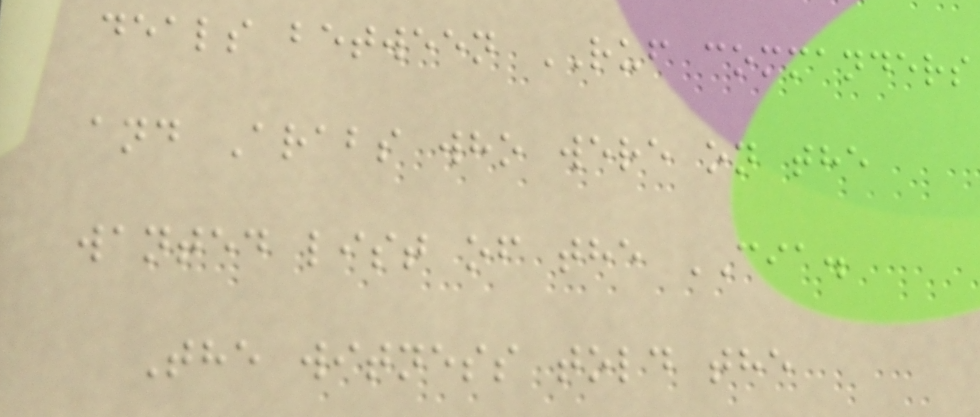deals between RUF commanders
and Arabs who were on the
wanted list of the CIA.
The witness told the
